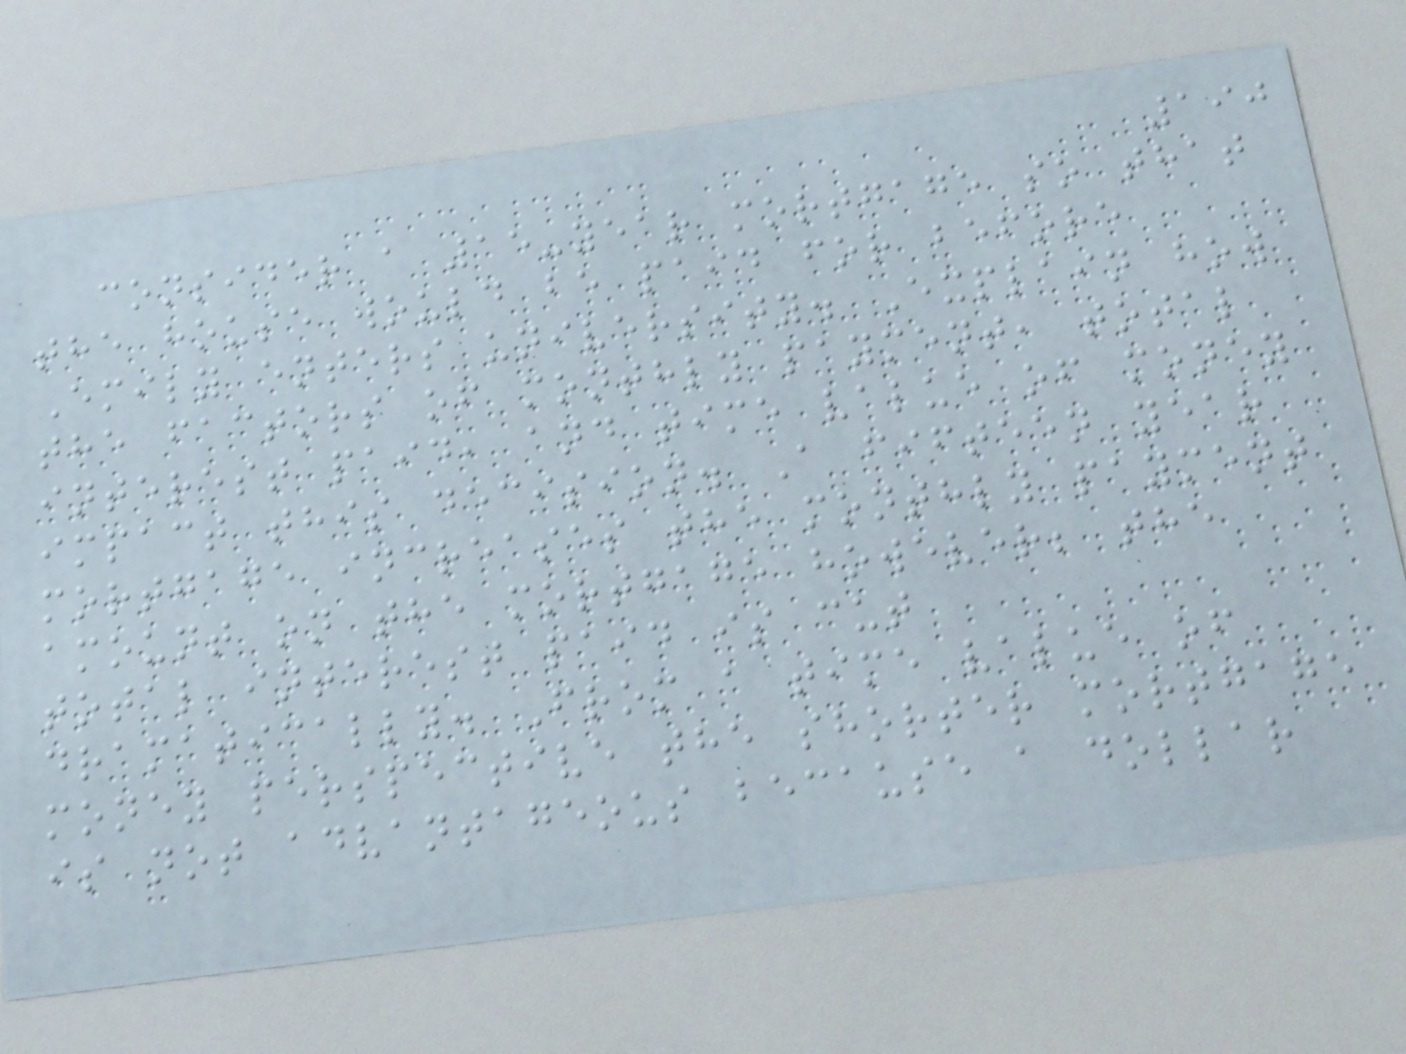190
consider a 15-year mortgage so that
the house would be paid for before
Emily enters university. Explain how
the factors of monthly payment, total
interest paid, and time value of money
impact this decision. A fifteen year
mortgage increases the monthly payment
amount on the mortgage however; the
total interest paid is cut
dramatically. From a time value of
money perspective the shorter mortgage
is not advantageous because a dollar
